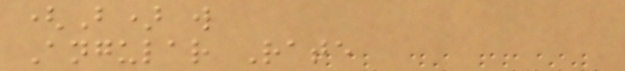(B) w
Angular Rate
